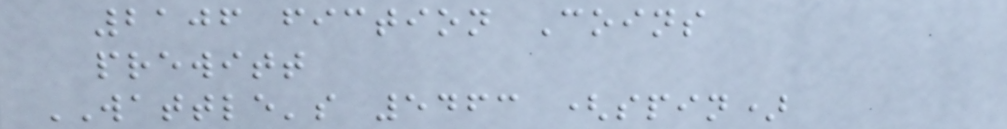2106 fiction Coins
prewitt
WATTLE's 5463 (spin)
